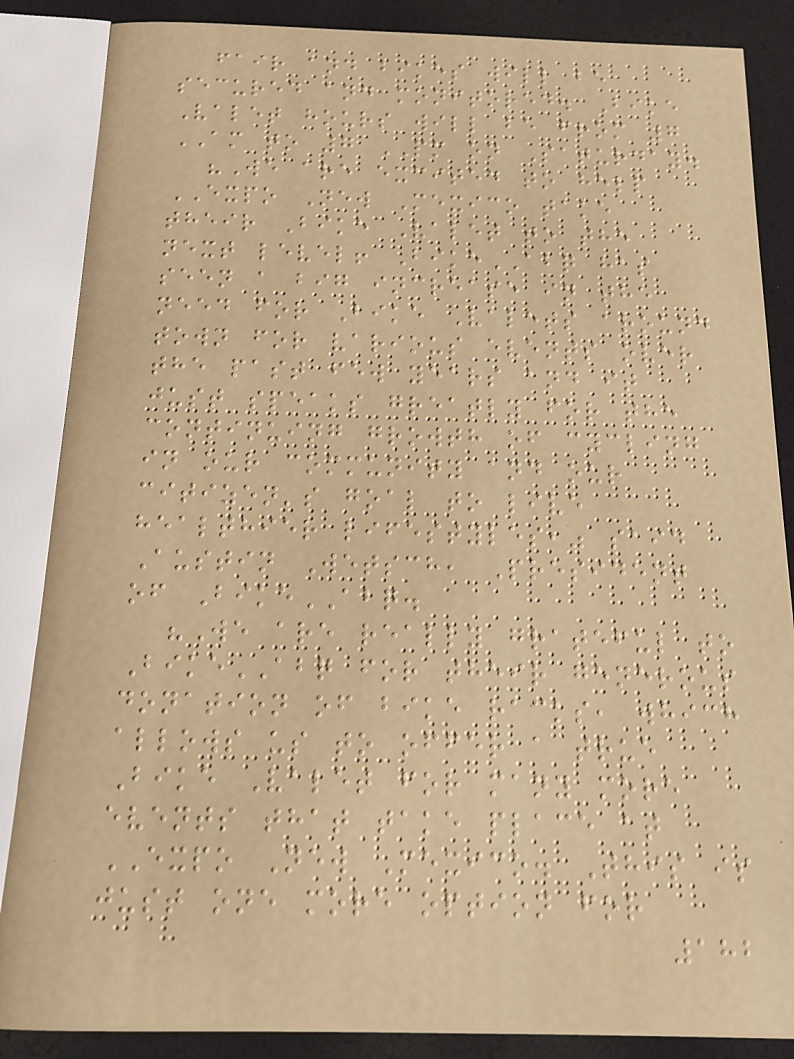fair and bikes will be
secured and monitored. Bike
Valet hours will be from 7
AM to 7 PM on Saturday.
"We are excited to help
EXPO New Mexico take
their Bike Valet to the
next level! BikeABQ has
seen a big increase in the
need for Bike Valets around
town for various events over
the past few years and it
just speaks greatly for the
continuing growth of cycling
in our community and our
citizen's goal to live
healthier lifestyles," said
Austin Wetsch, President
of BikeABQ.
"We are really grateful to
BikeABQ for their generous
donation of bike racks, which
allows us to offer a true
Bike Valet for many more
events that take place at
EXPO New Mexico. This is
just one more option for
182
